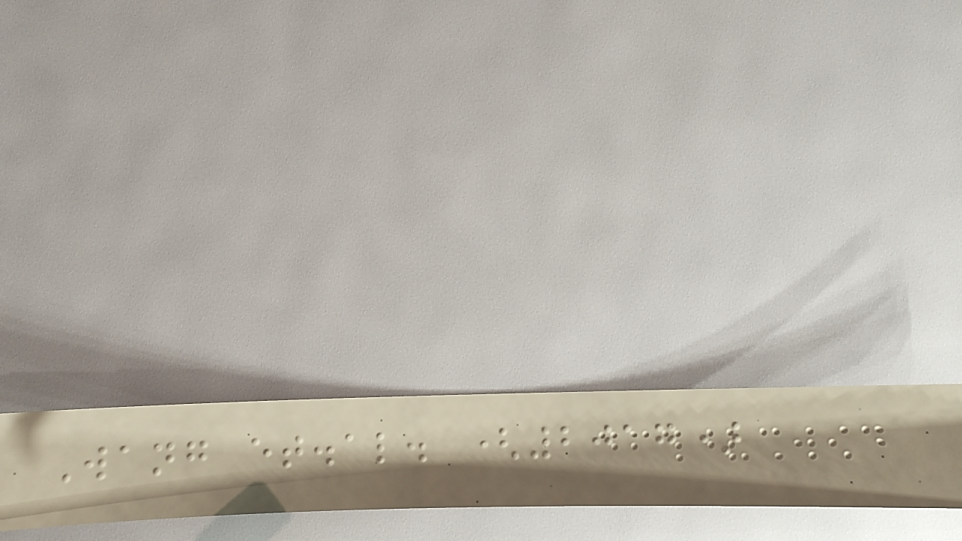Wang et.al. (2017)
